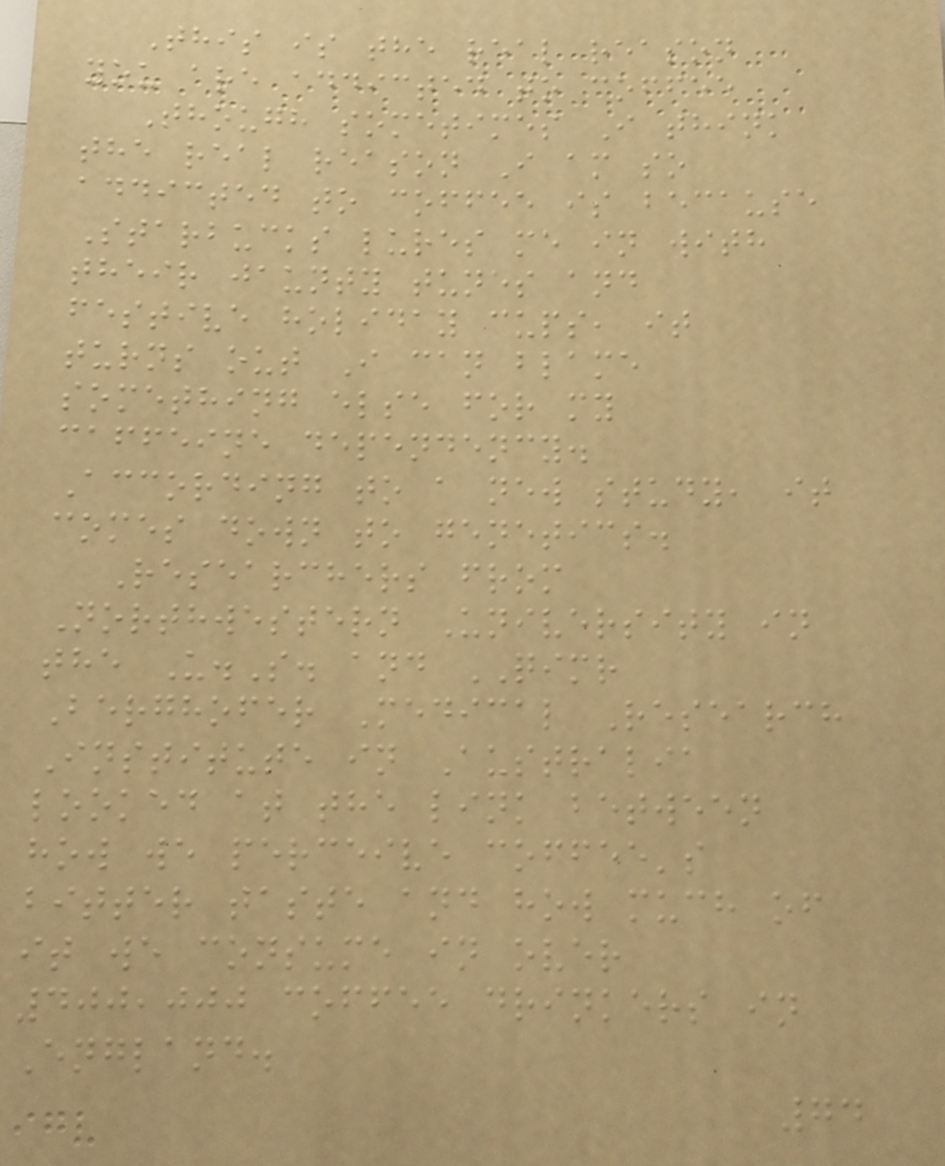This is the real reason
you are addicted to coffee
Though sometimes I think
the real reason I am so
addicted to coffee is because
Starbucks lures me in with
their jaunty tunes and
festive holiday cups, it
turns out I can blame
something else for my
caffeine dependency.
According to a new study, it
comes down to genetics.
Researchers from
Northwestern University in
the U.S. and QIMR
Berghofer Medical Research
Institute in Australia
looked at the link between
how we perceive coffee's
bitter taste and how much of
it we consume in over
400,000 coffee drinkers in
England.
74
